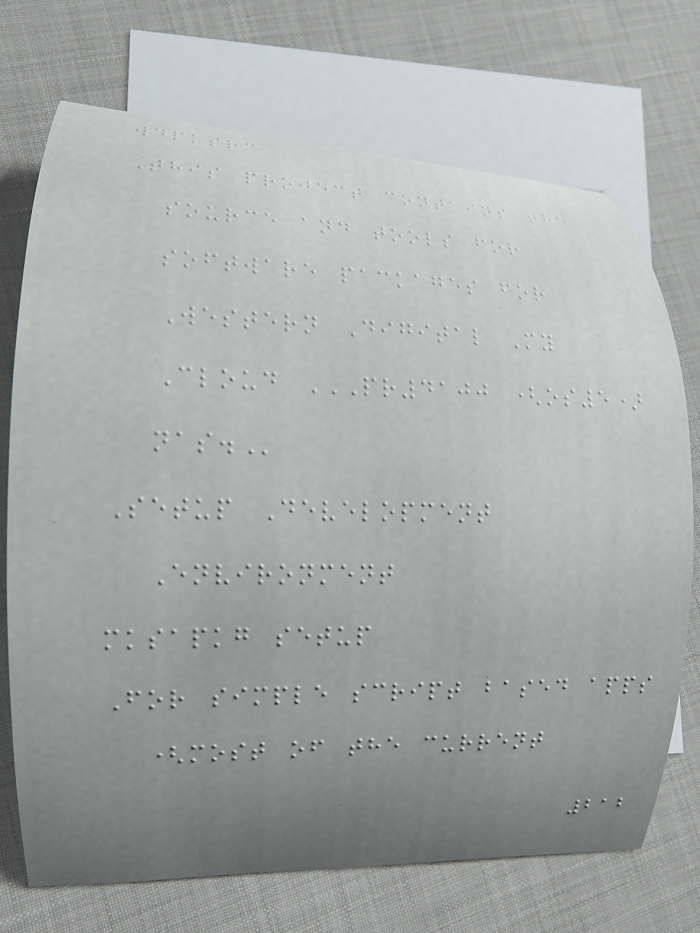wdpksrc
This project contains the
source and tools for
software packages for
Western Digital My
Cloud PR4100 (OS5)
NAS.
Setup Development
Environment
mksapkg setup
For simple script based apps
(most of the current
212
